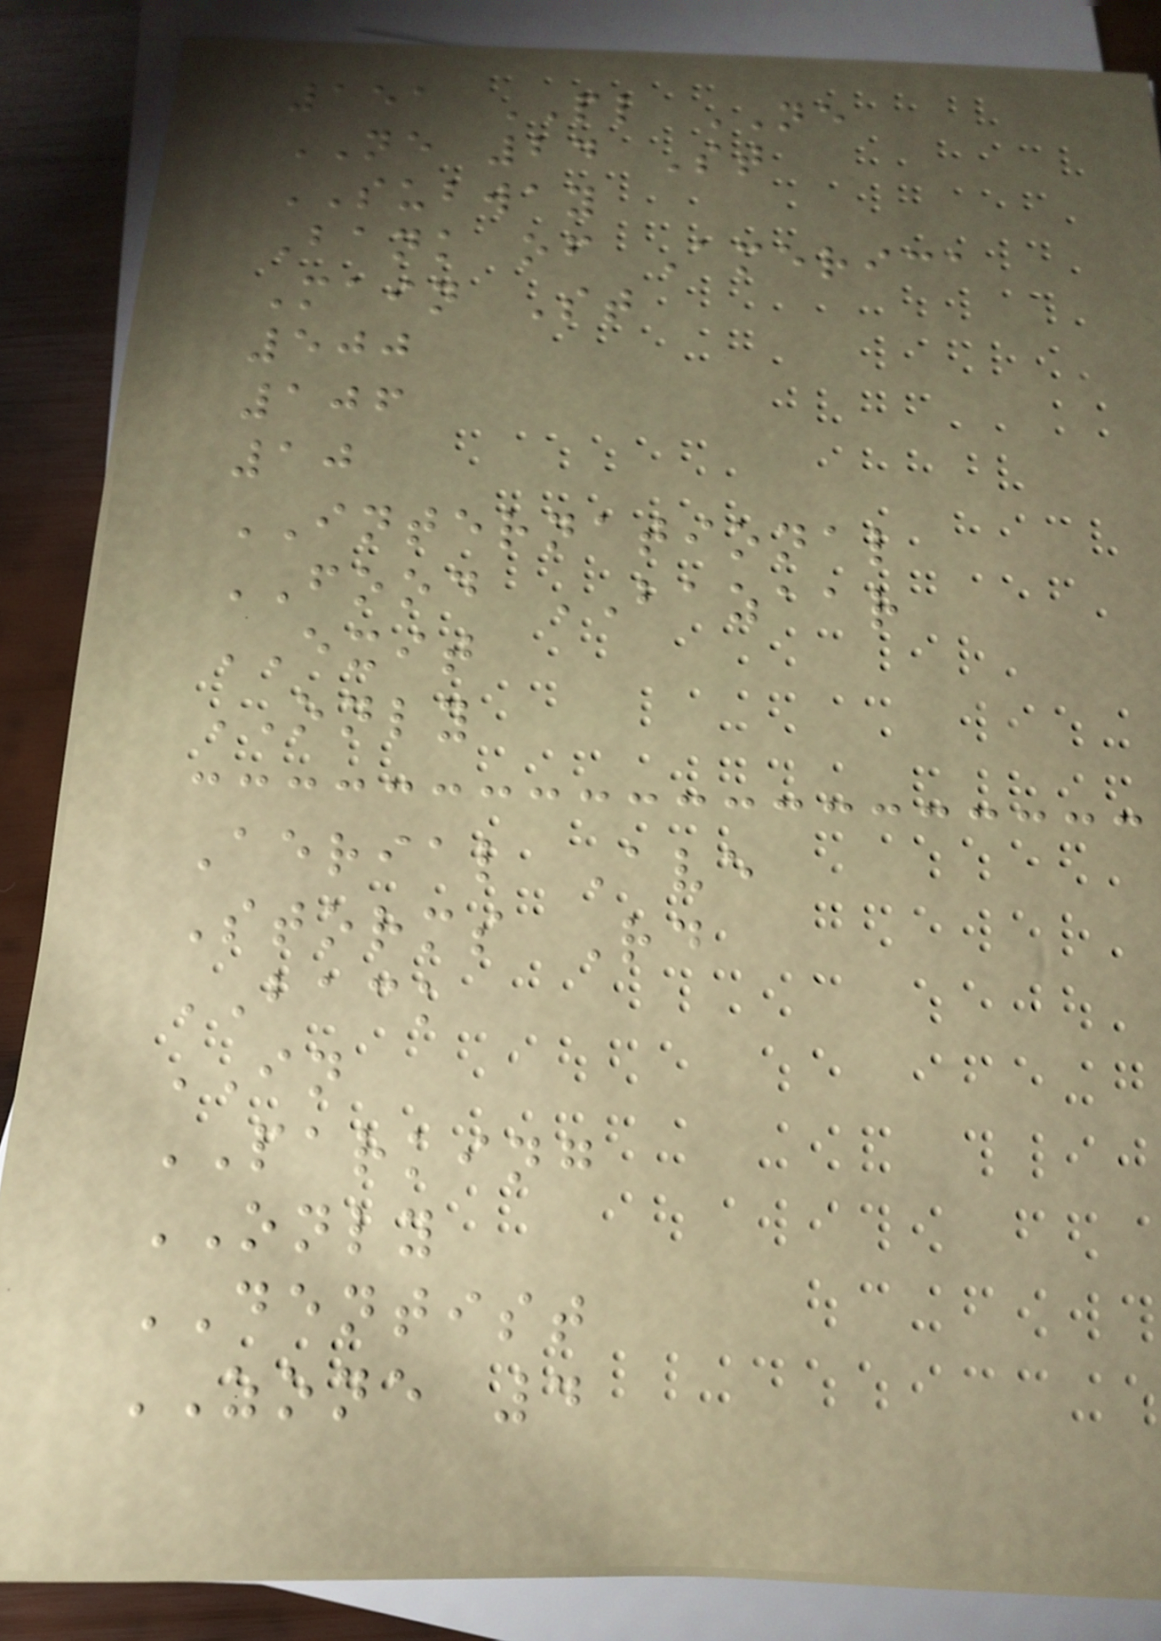151 PL NE
NE 24 St
SUBWAY
Bank of America
Main St
500
106
10
INTERNATIONAL
FOOD BAZAAR
EXIT
ONLY
Aerial Ave
Storms Rd
BACK
IN
PARKING
ONLY
DENTIST
ZONE 4
